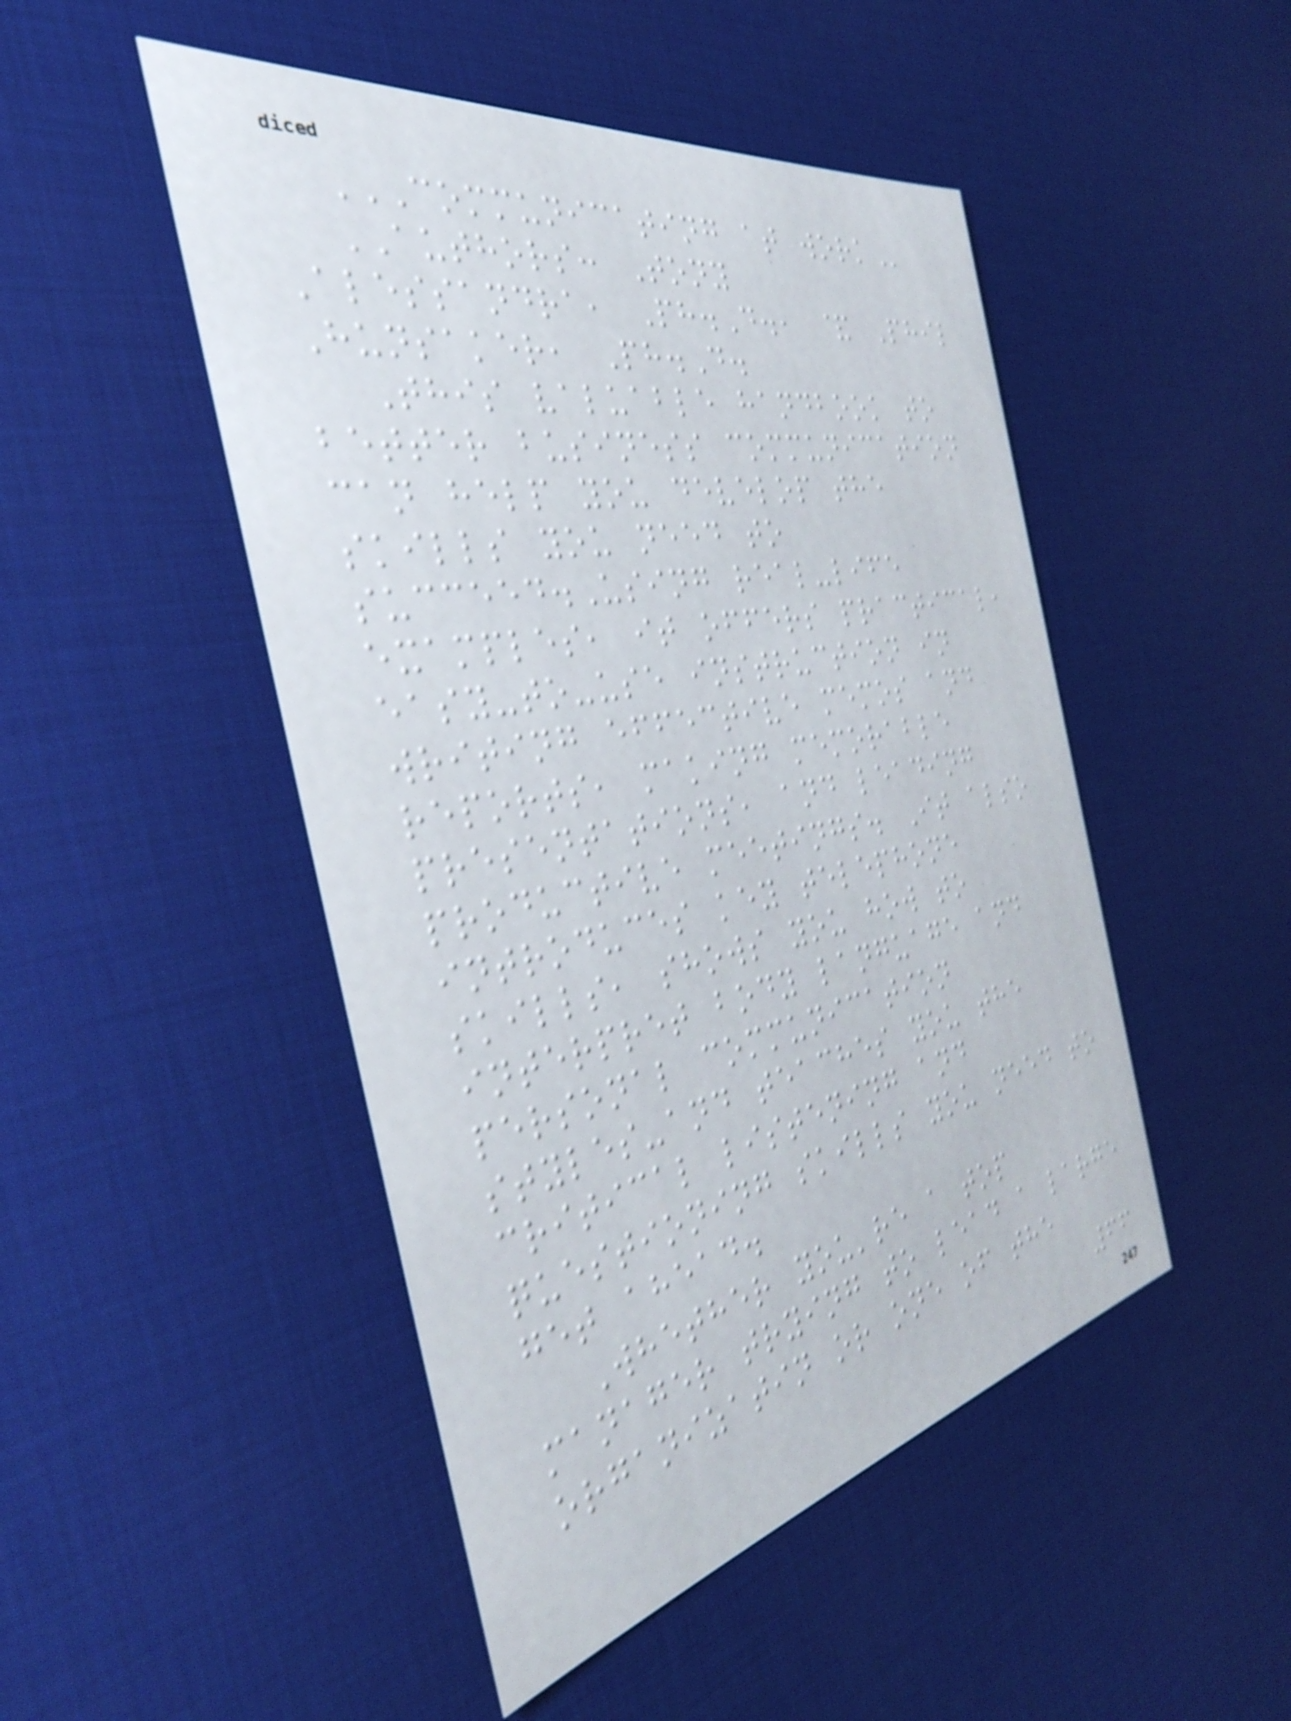COMMUNICATING AT WORK
AUTHORS: Tony
Alessandra, Ph.D., & Phil
Hunsaker, Ph.D.
This valuable handbook to
better business communication
can help you develop the
skills you need to
succeed.Using real-life
examples, it offers practical,
easy-to-use instruction in
writing effective memos and
reports, making memorable
presentations, and leading
productive meetings. It also
introduces key telephone
skills, shows you how to
interpret body language and
personal communication
styles-and teaches you the
critical listening and
questioning skills you need to
get ahead.
Whether you're a top
manager trying to lead a large
organizatin or one of the
66
